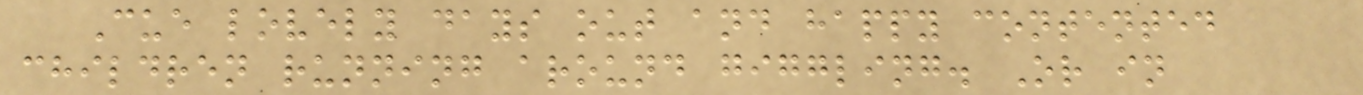Cue lovely days out and happy contented
children running around giggling. Or in
